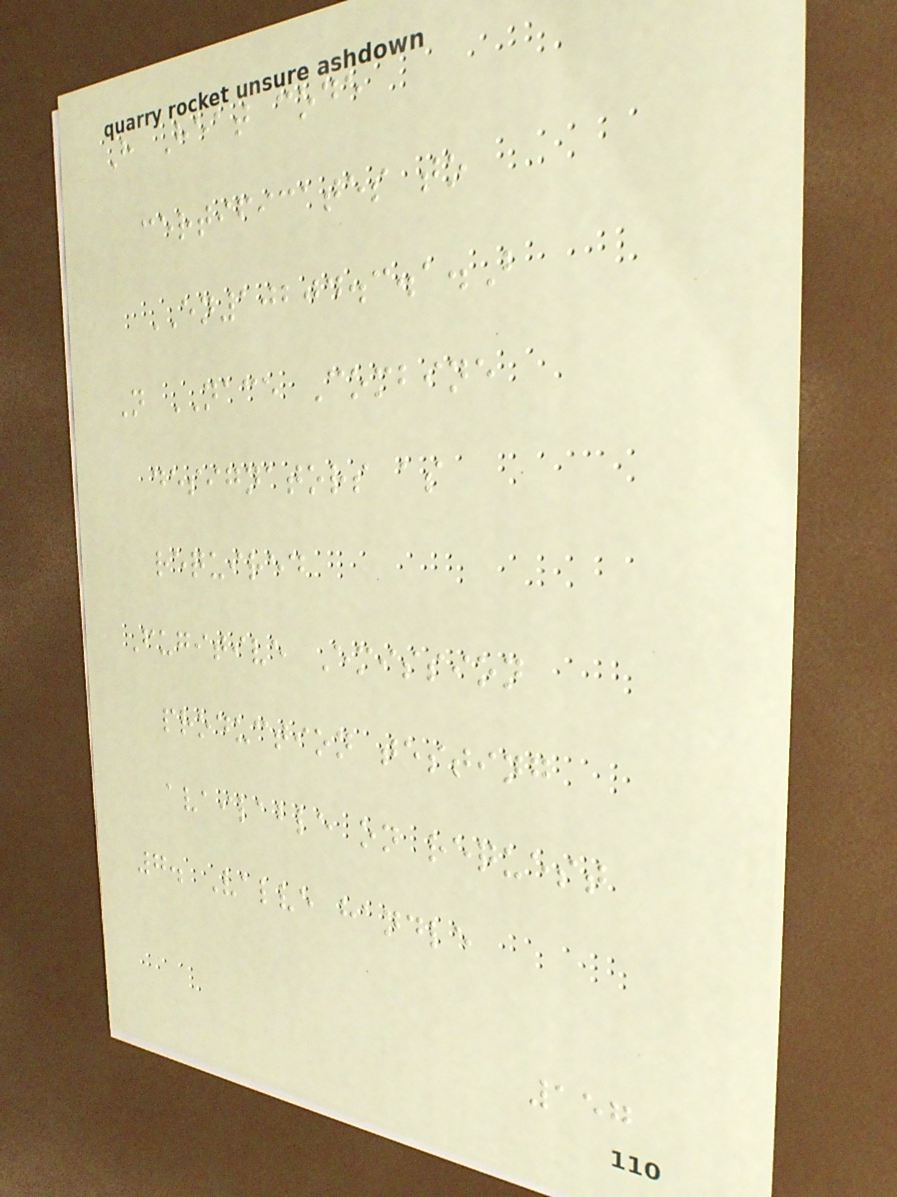H Heat code
certificates to
EN10204.3.1.B
N NACE Combine
designators as
required
Fugitive Emission
production testing
available on request
7. Valve handle
157
